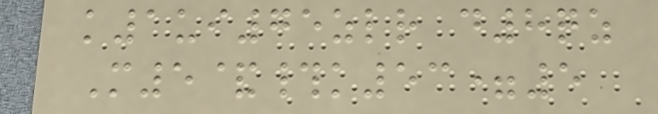k1ui75zlr d8qz
M5&#k53=5
